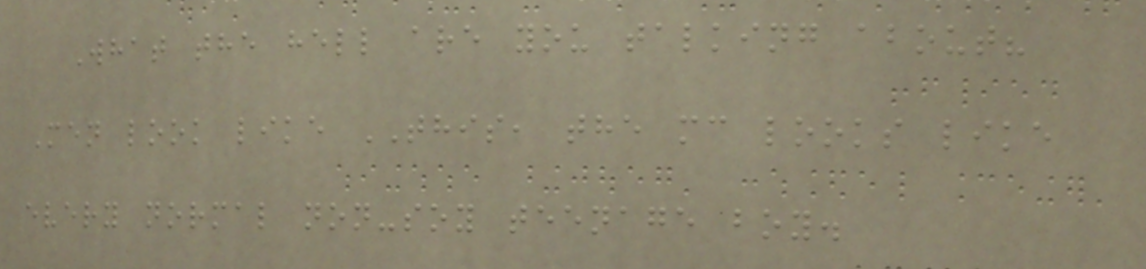What the hell are you talking about?
Men look like THIS, the mc looks like
every normal non-soy teenage boy.
